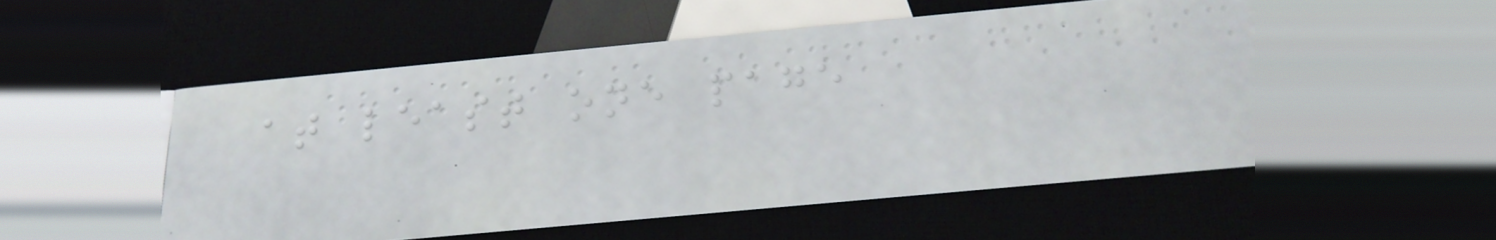at least one page
